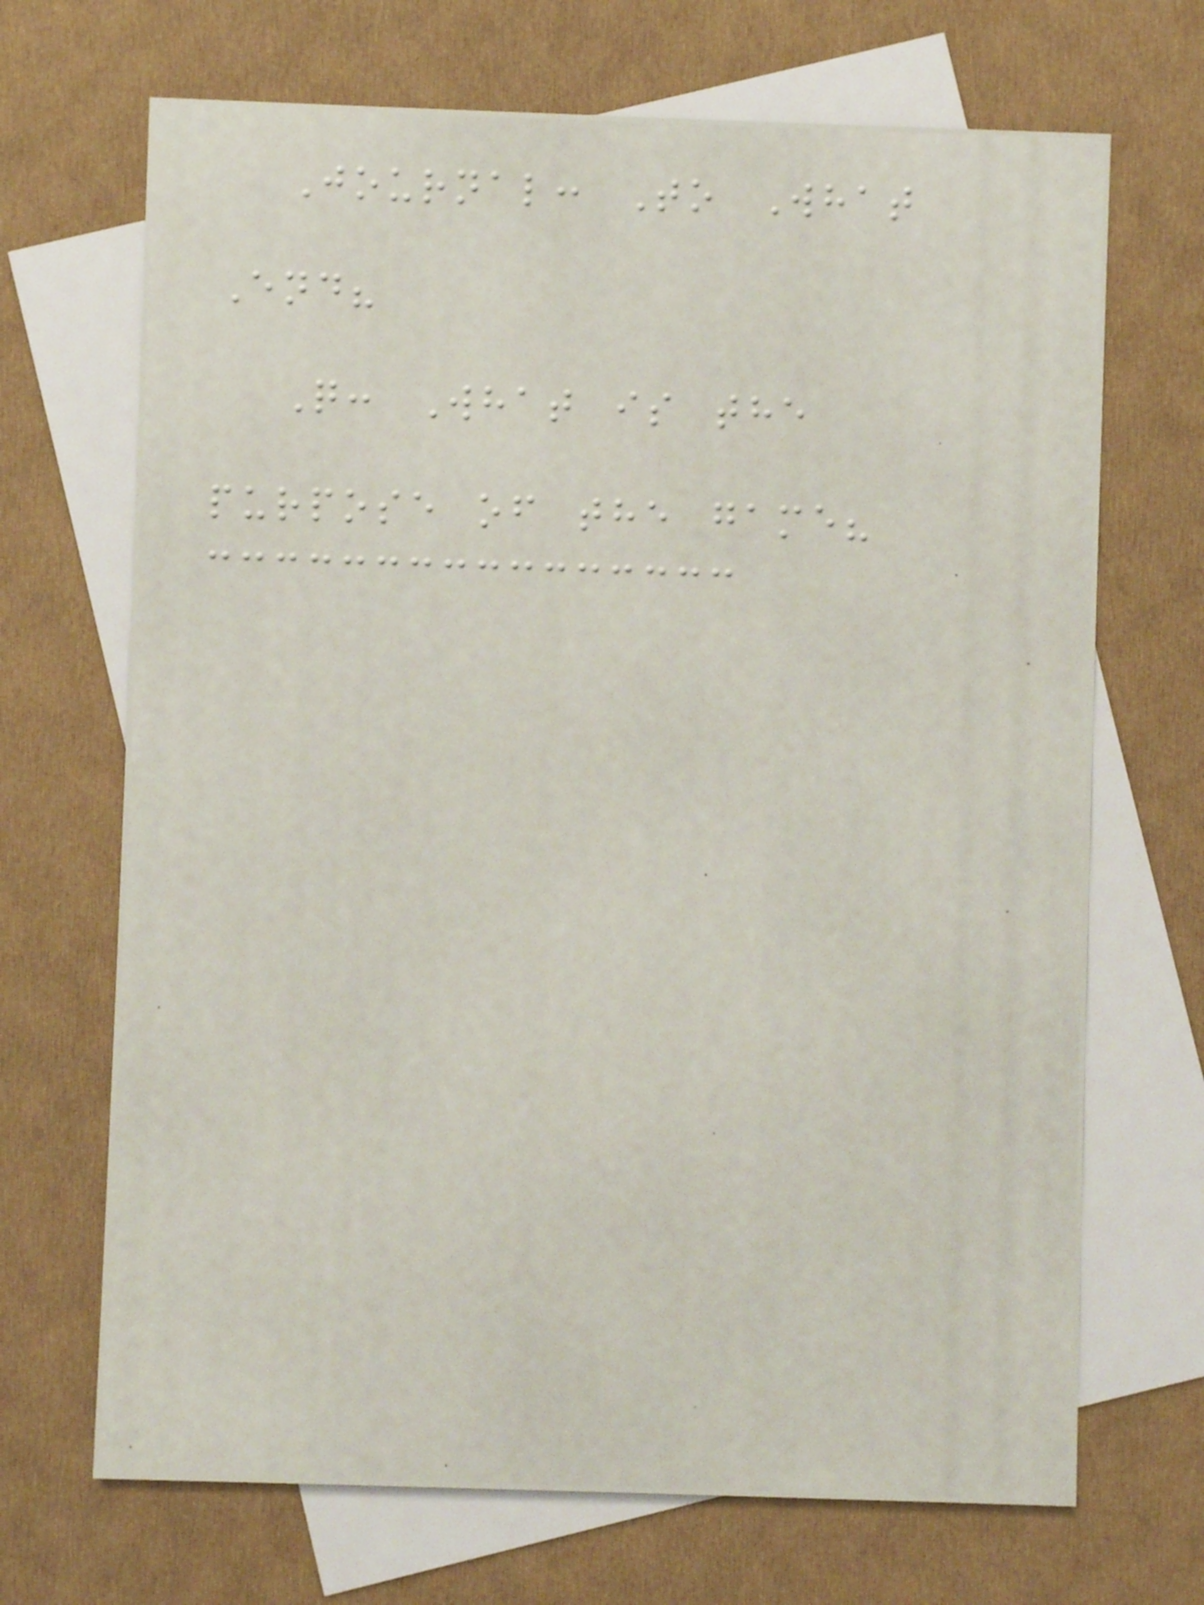Journal: To What
End?
Q: What is the
purpose of the game?
